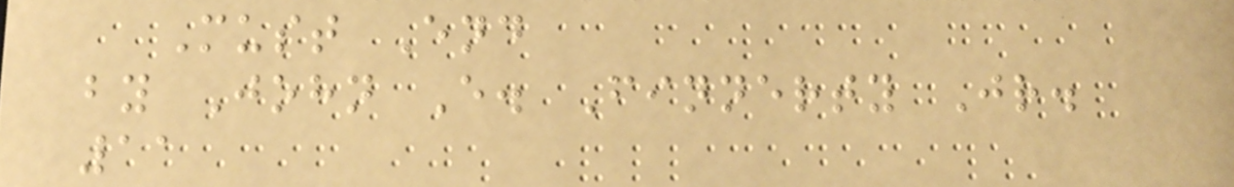Must End
by John E. Finnerty Jr.
11
